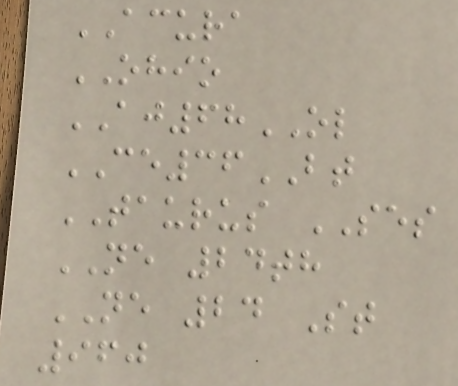ACURA
OHIO
AJ68OL
CE36BT
TAURUS SES
NE 24th
NE 24 St
960
